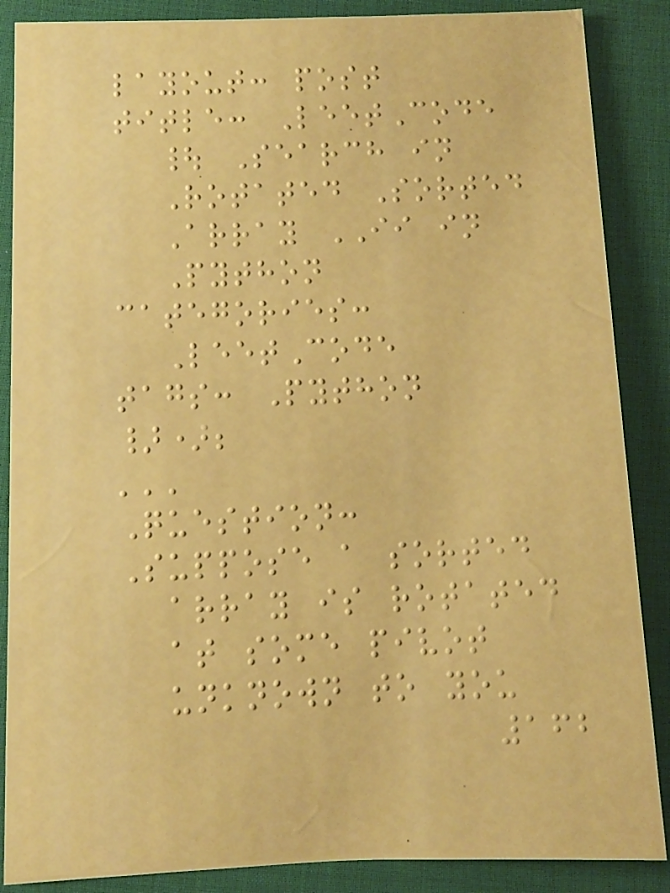layout: post
title: LeetCode
| Search in
Rotated Sorted
Array II in
Python
categories:
LeetCode
tags: Python
});
'''
Question:
Suppose a sorted
array is rotated
at some pivot
unknown to you
162
